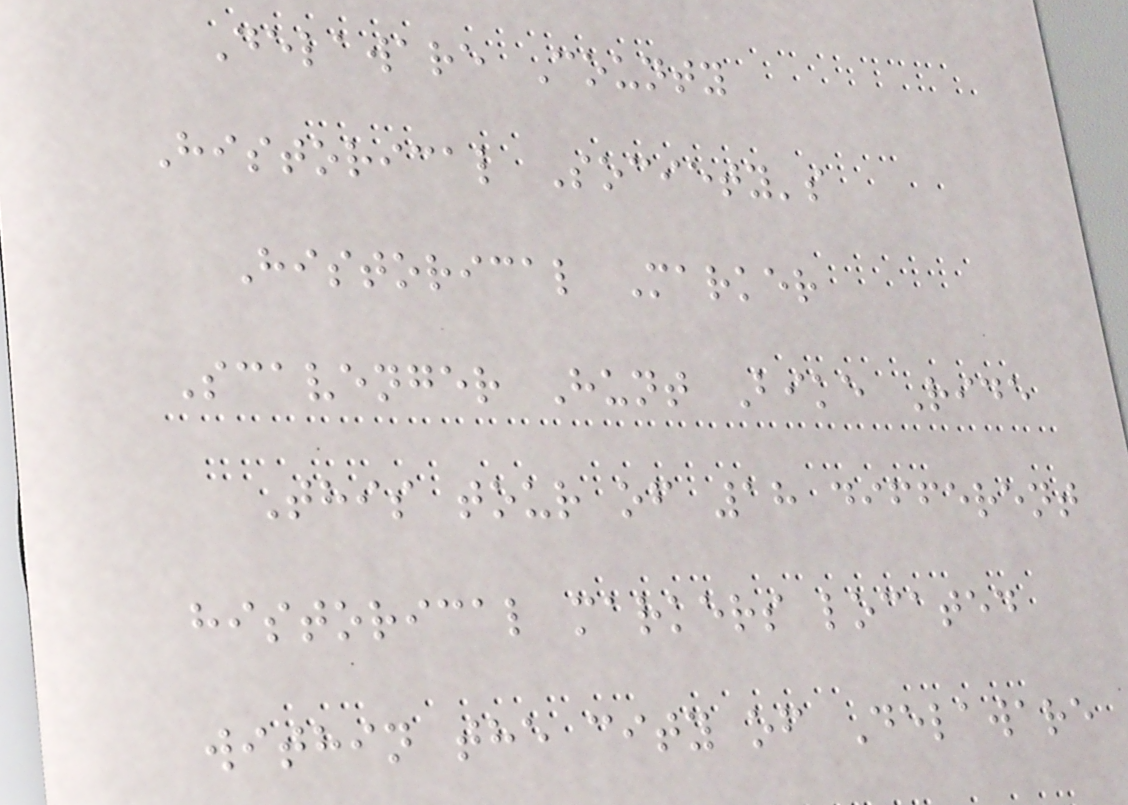Delaware County
Historical Society's
Historical Marker
Scavenger Hunt Bike Ride
This tour of 18 different
historical markers located
within the city of Delaware
